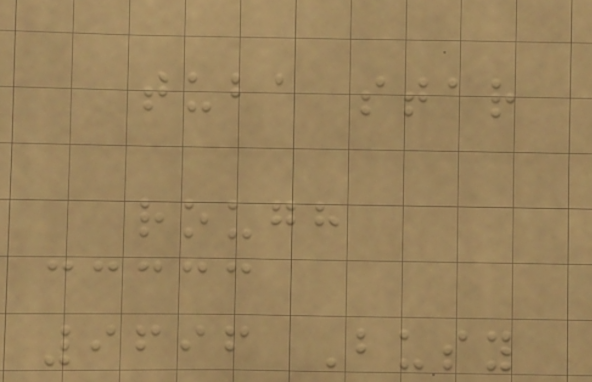tuba star
rough
9696 Busy
